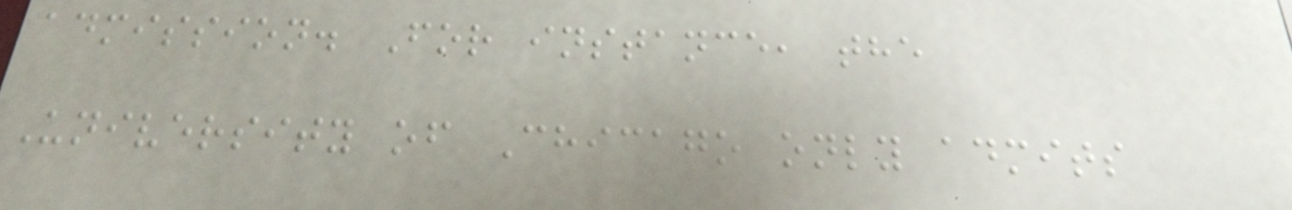admission. For instance, the
University of Chicago only admits
